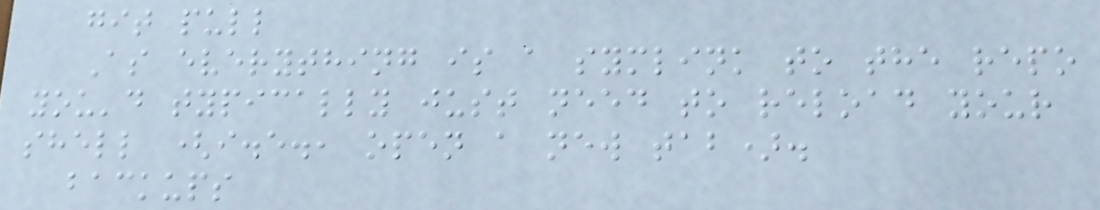git pull
As everything is a symlink to the repo
you'd typically just need to reload your
shell (i.e., open a new tab).
backups
